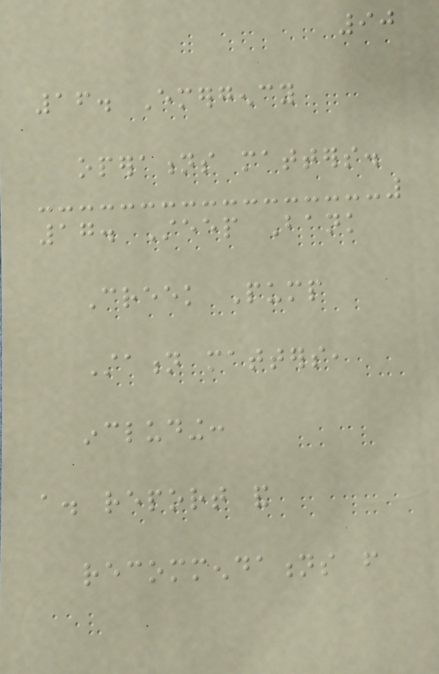90
16. Emergency
operations matters.
17. Steep Bank
Creek Pump
Station matters,
including:
a. report and
recommendations from
